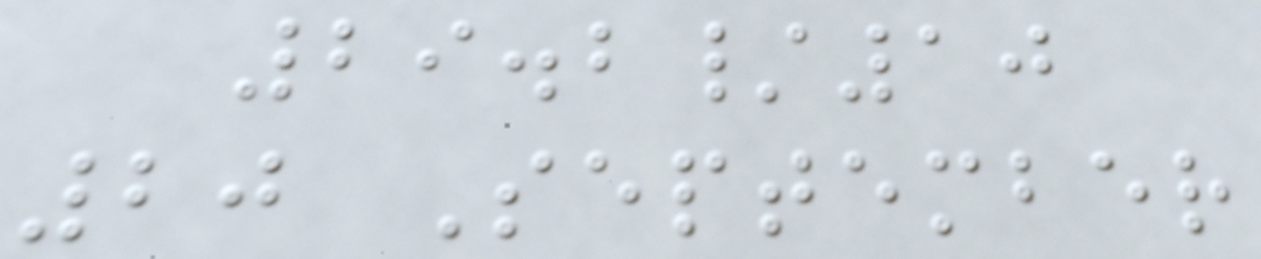29.2/10
20 September
